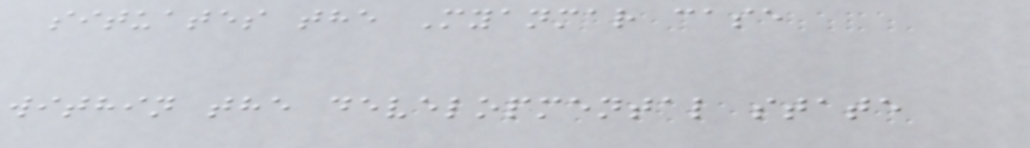situates the Myanmar case
within the developmental state
